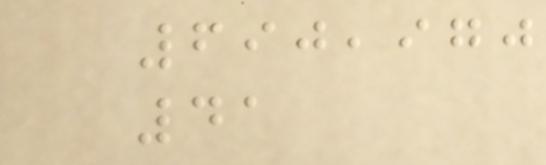690,970
41
